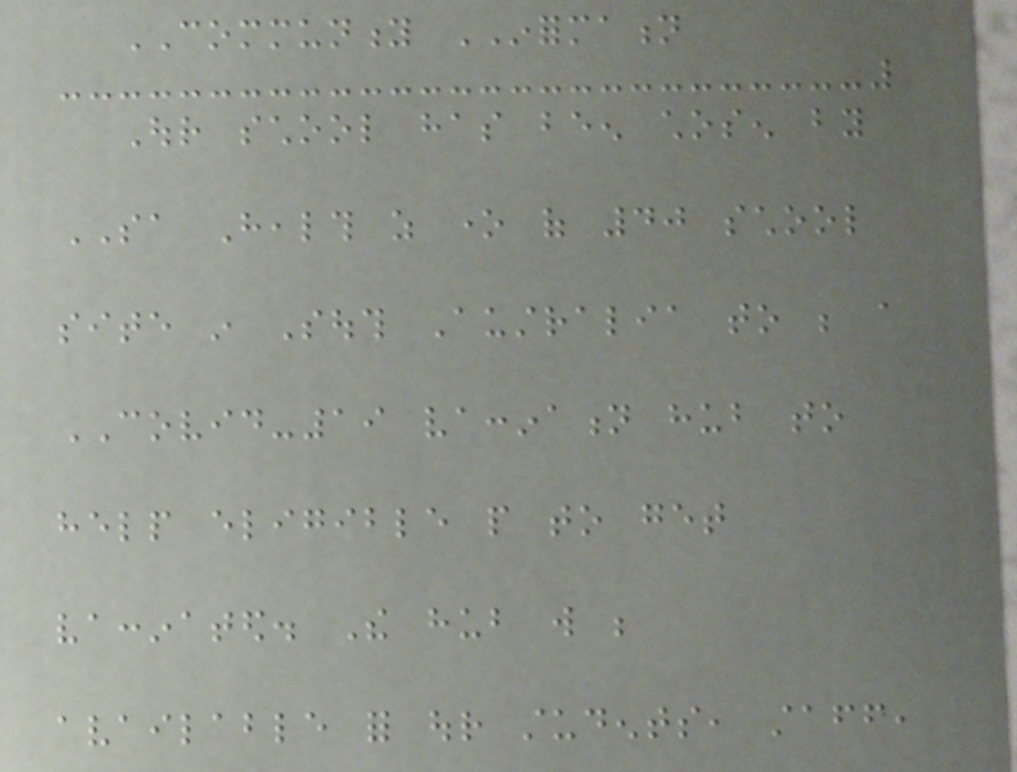COMMUNITY INFORMATION
Our school has been chosen by
SA Health as one of 40 school
site in South Australia to be a
COVID-19 vaccination hub to
help eligible people to get
vaccinated. The hub will be
available for our students, staff,
